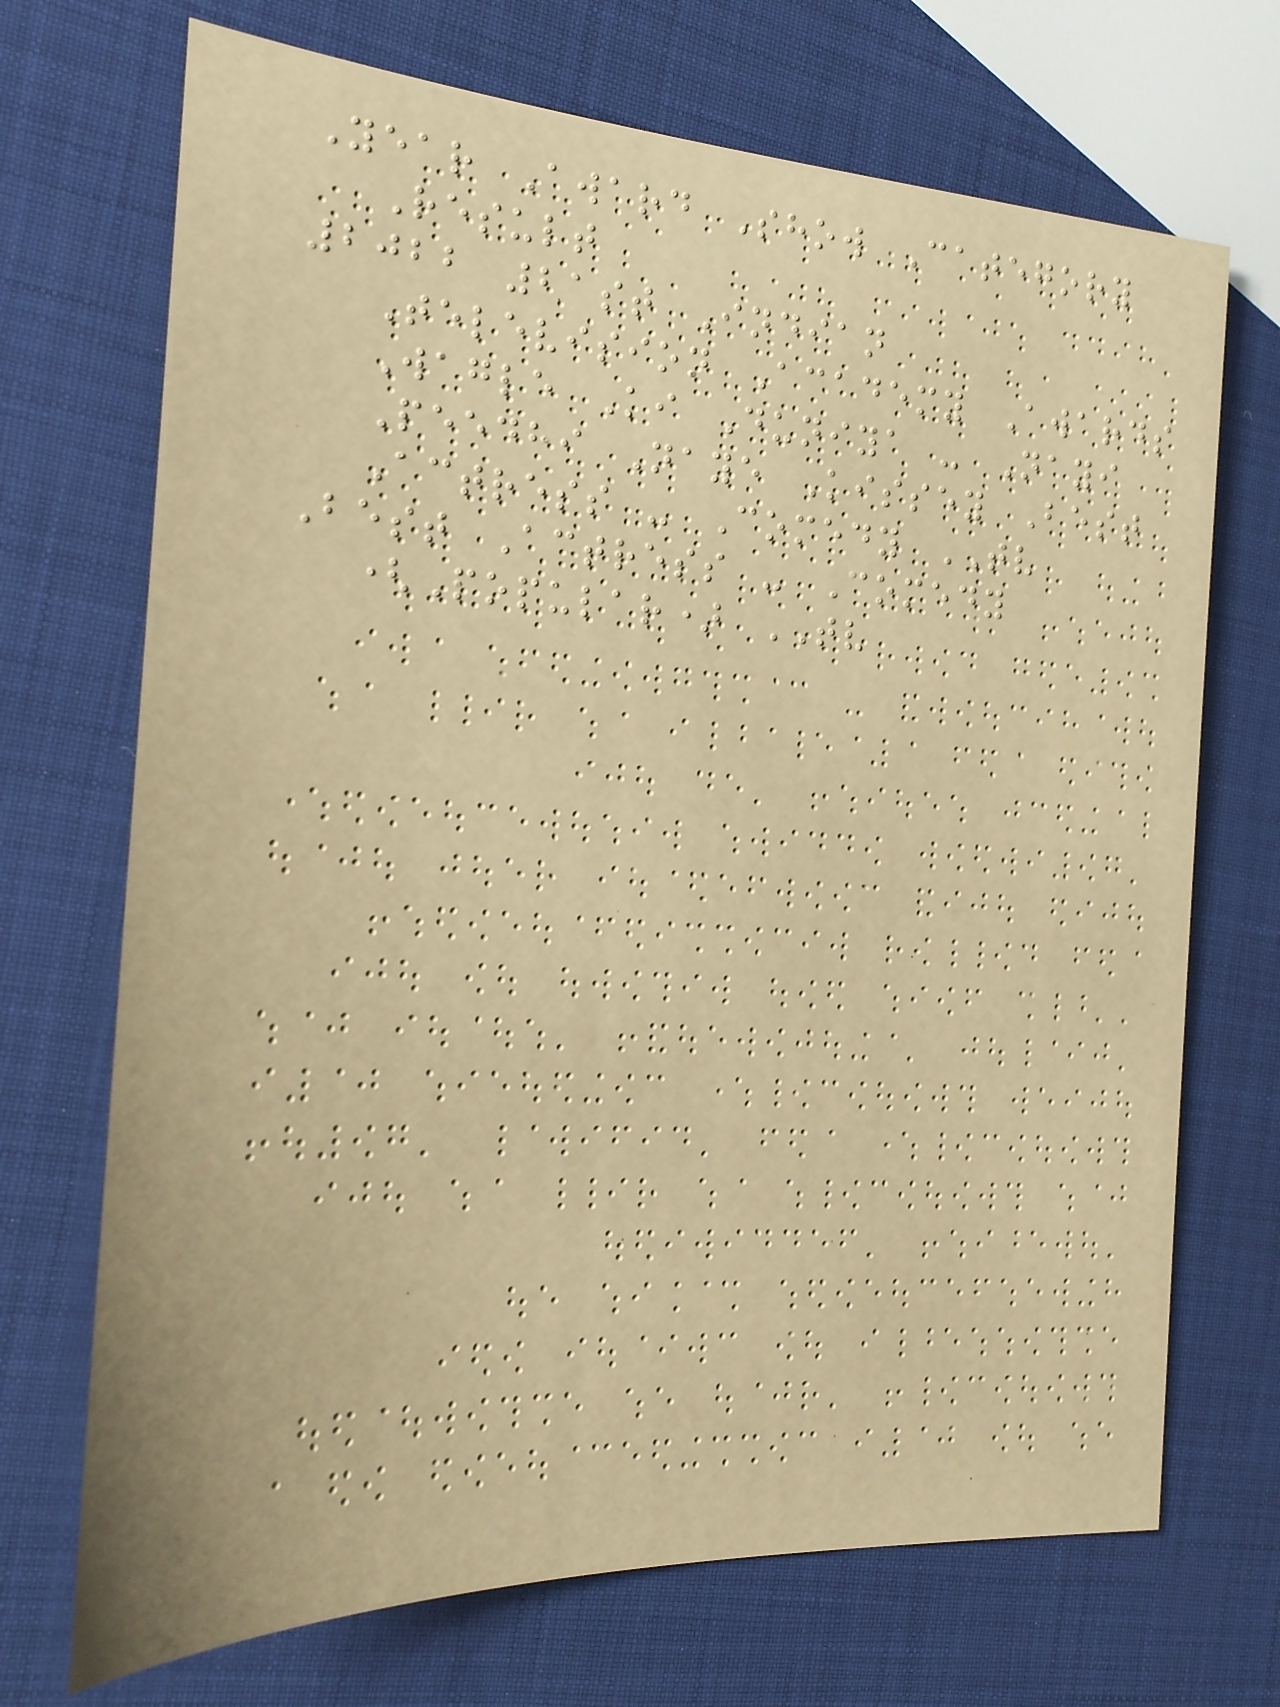Year Award Show Category
Result
2022 21st Indian
Television Academy Awards
Wagle Ki Duniya - Nayi
Peedhi Naye Kissey Best
Actress - Comedy TV
Best Actress - Comedy
(Popular) TV
